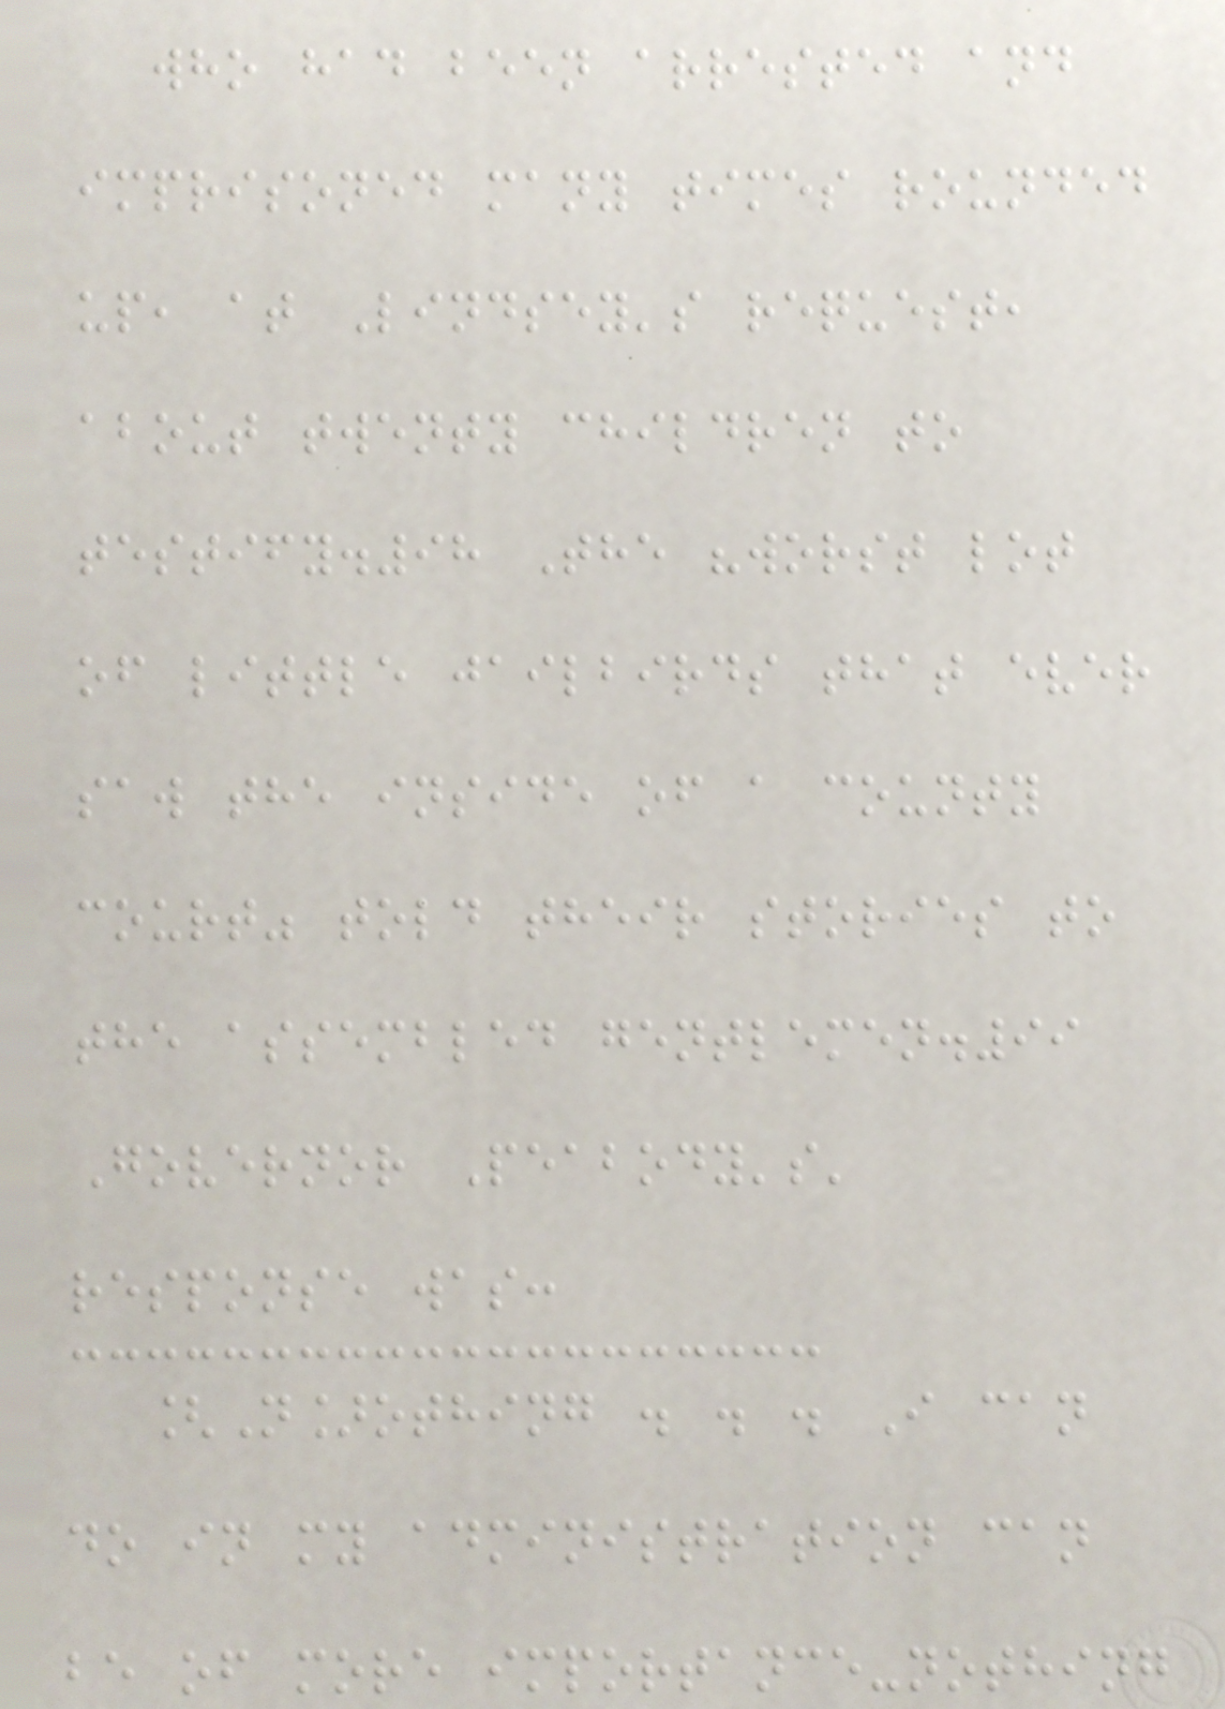who had been arrested and
imprisoned many times rounded
up, at Lindsey's request,
about twenty children to
testify.98 The "worst lot
of little jailbirds that ever
saw the inside of a county
court" told their stories to
the assembled gentlemen.99
Governor Peabody's'
response was:
[N]othing . . . I can
do in my administration can
be of more importance-nothing
